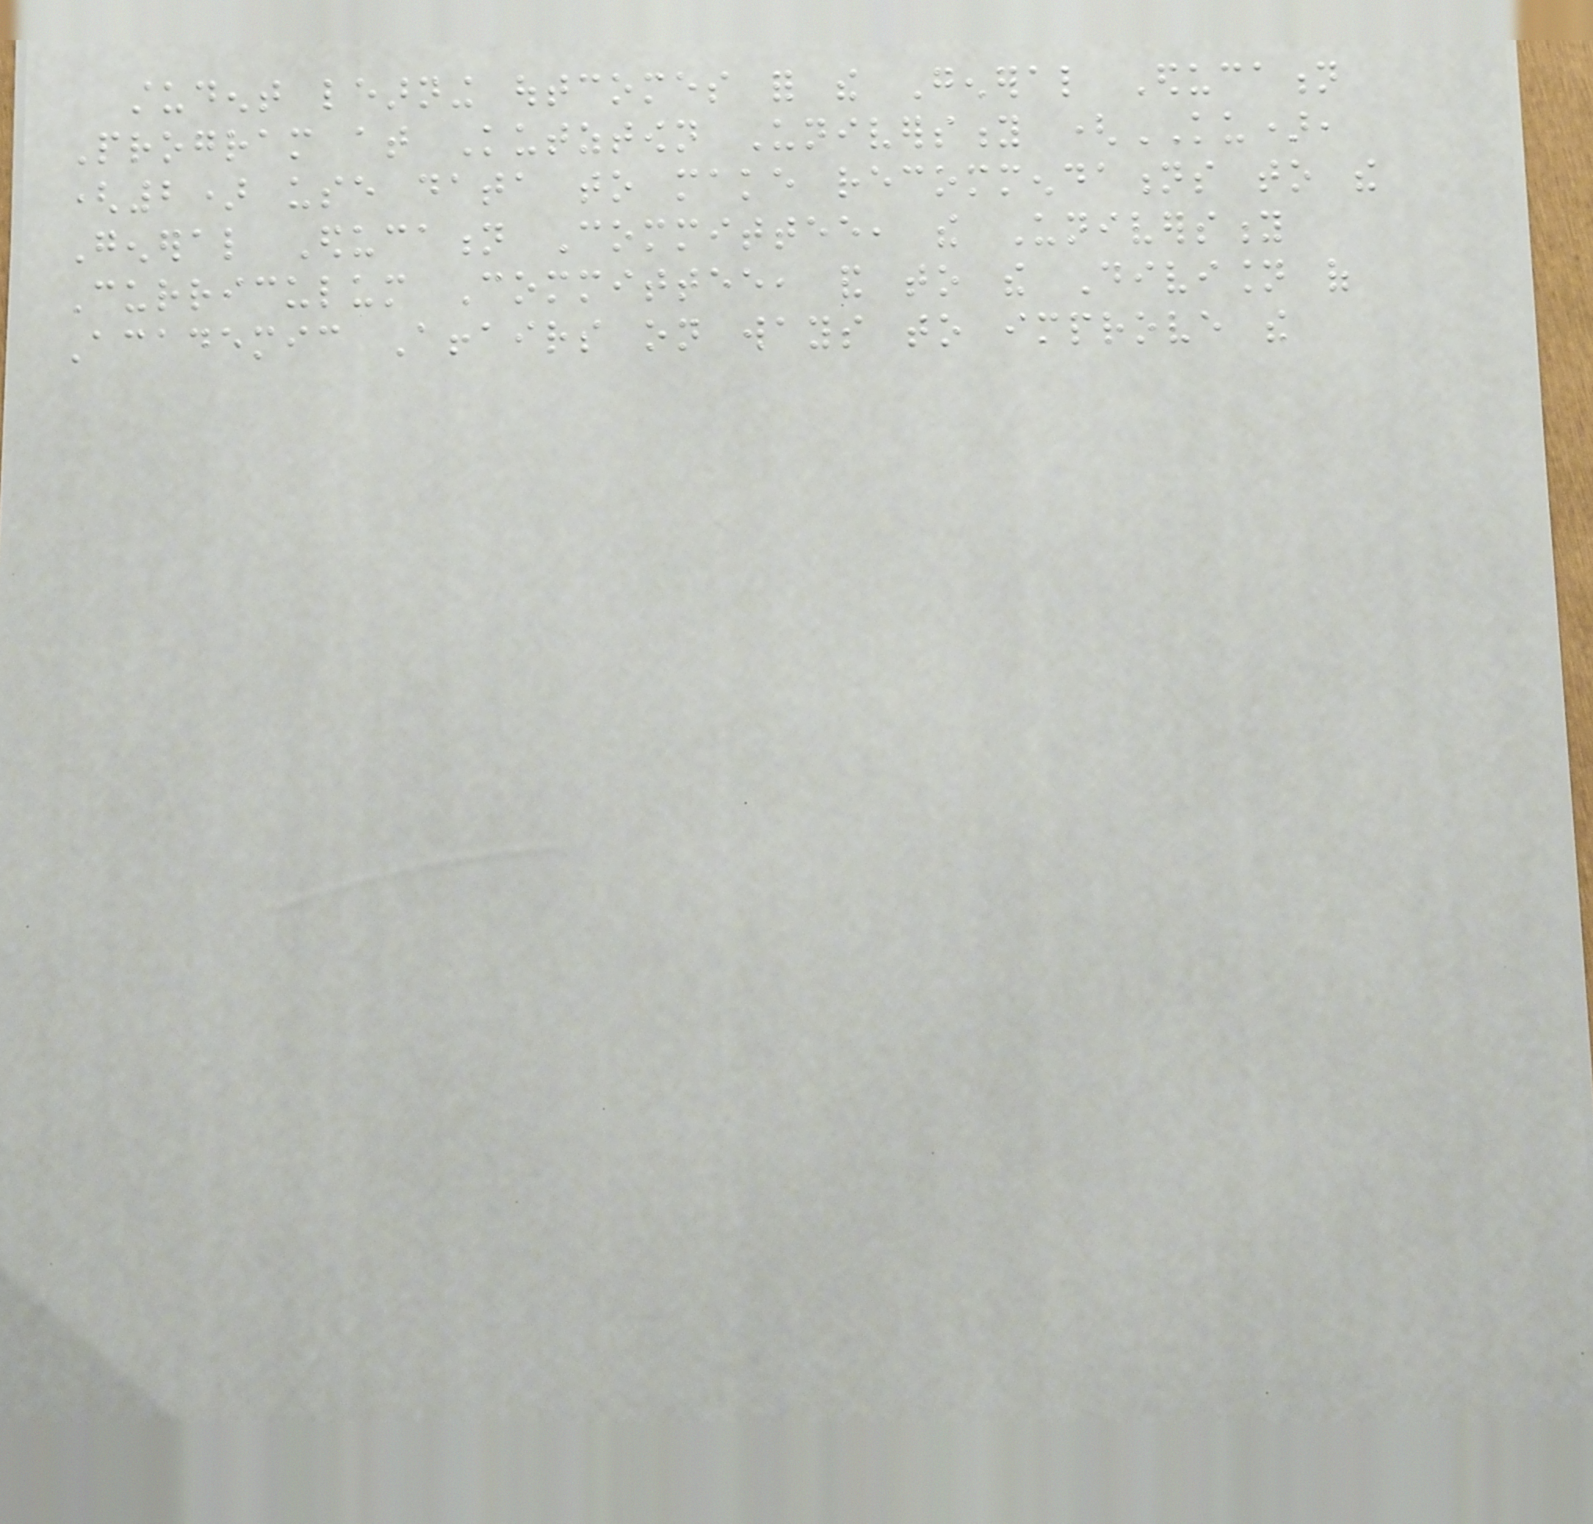student learning outcomes for the General Education
Program at Kutztown University (KU),
(2) use data to make recommendations to the
General Education Committee, the University
Curriculum Committee, and to the Division of
Academic Affairs on ways to improve the
